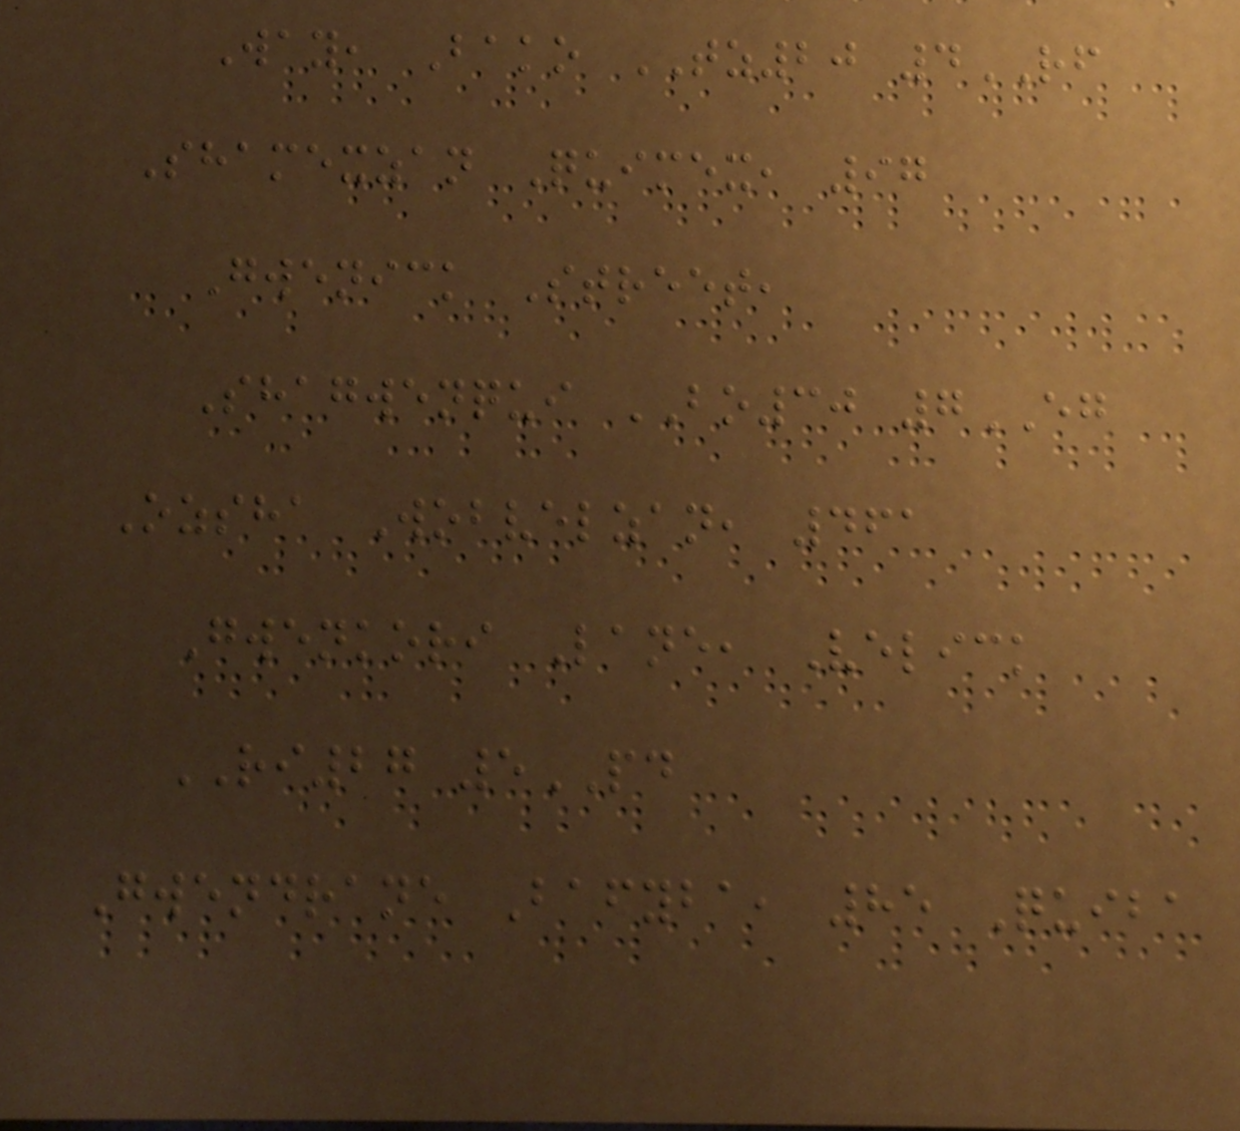Way, Bako TZ20 4RF
Shamexzan Quimex, 97
Gwenick Street,
Shagwenqui BO30 7EG
Ozsha Wobvelzan, 461
Gwenkori Lane, Velick
RI27 5PD
Gwendrane Bafyba, 85 Quiba
